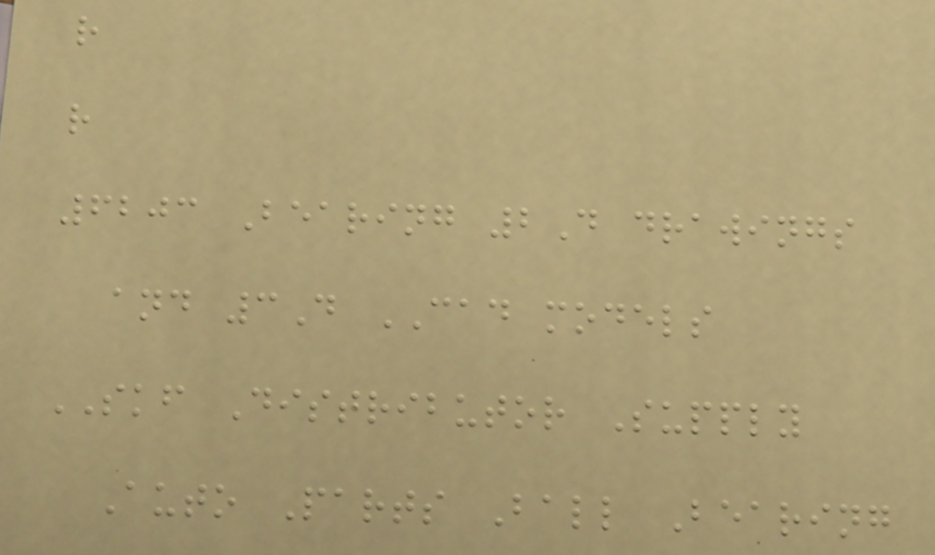r
r
6203 Bearing 2D drawings
and 3D CAD models
SKF Distributor Supply
Auto Parts Ball Bearing
